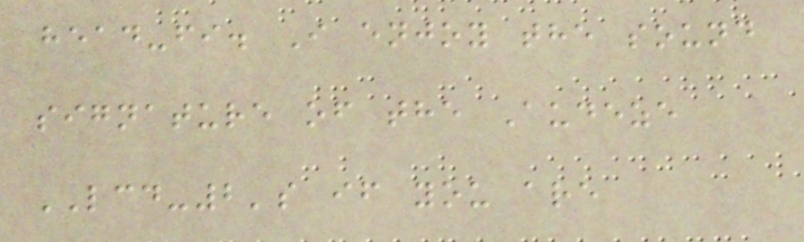head-fi. I enjoy the sound
signature of the Audeze
LCD-2's if you are
